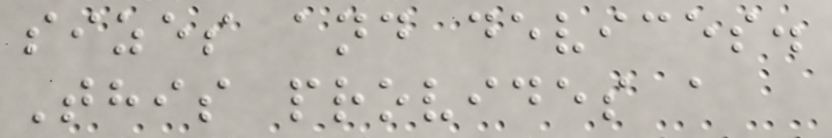sizes and devices.
This provides a
